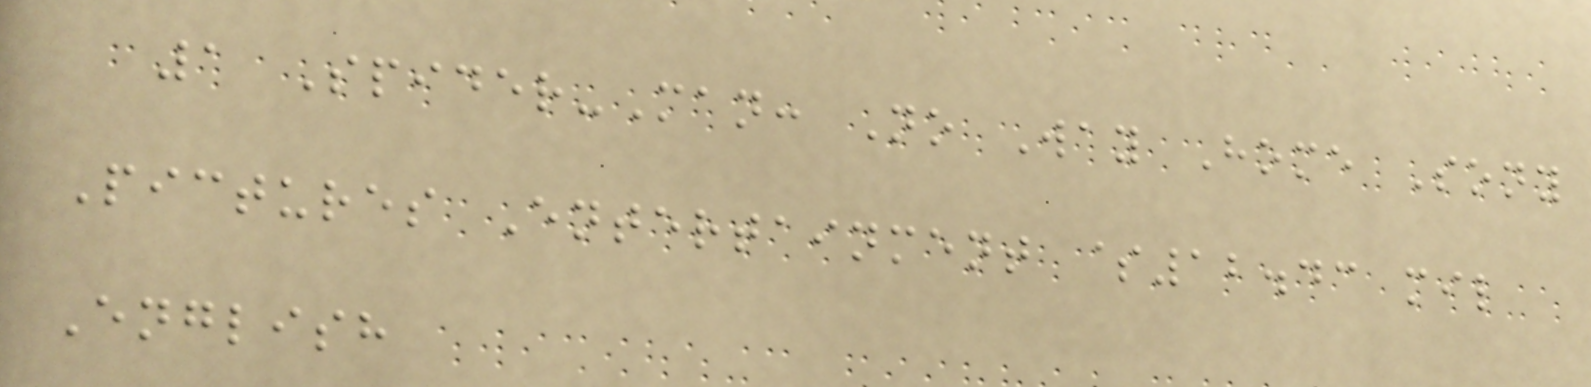1 Spider-Man: No Way Home Sony
Pictures Entertainment $12.43 mil
English
